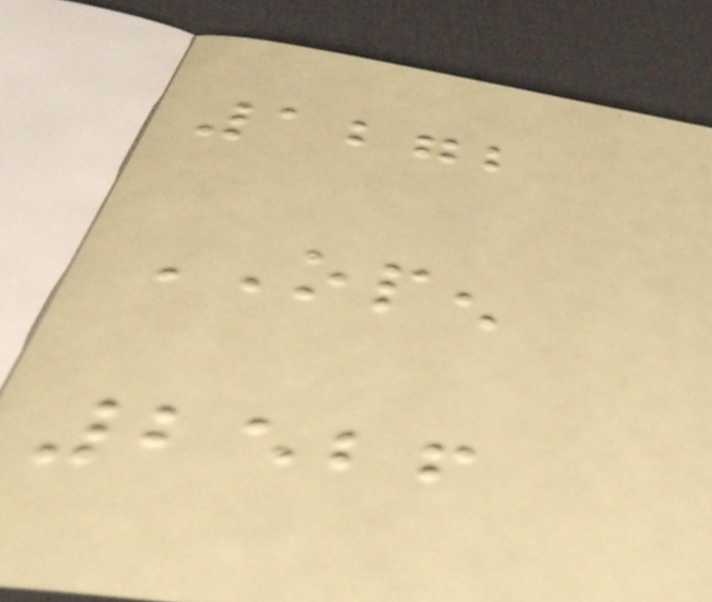1272
OPEN
2526
